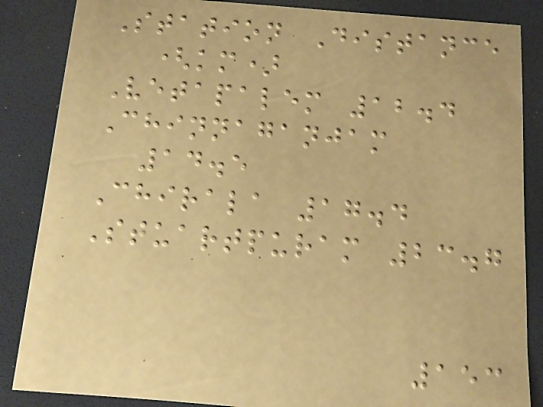Station Distance
(km)
Vetapalem 12.4
Chinnaganjam
14.5
Chirala 17.4
Stuartpuram 23.7
153
